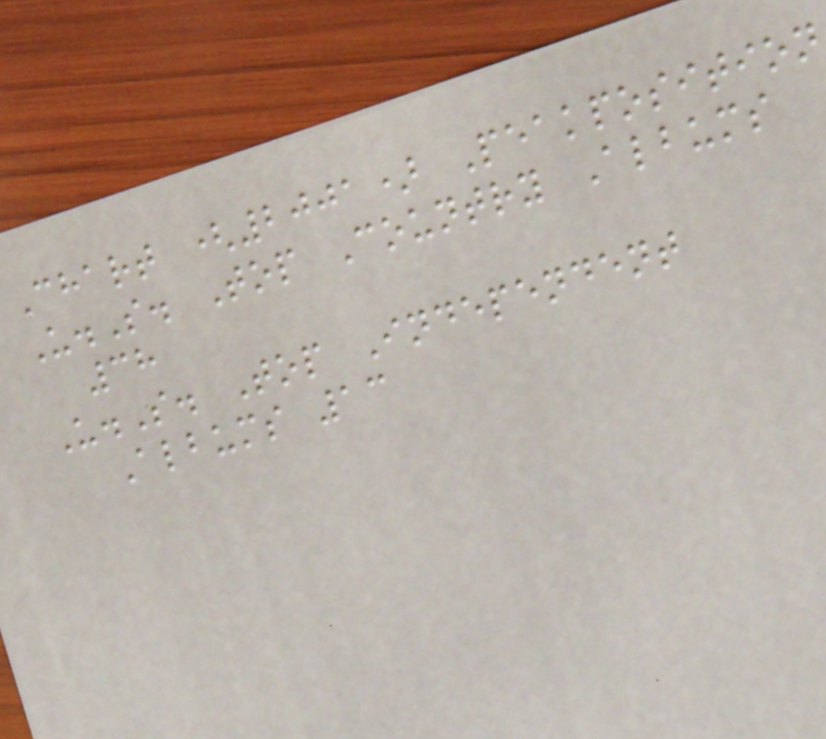Chart (2001) Peakposition
U.S. Top Country Albums
38
U.S. Top Independent
Albums 13
